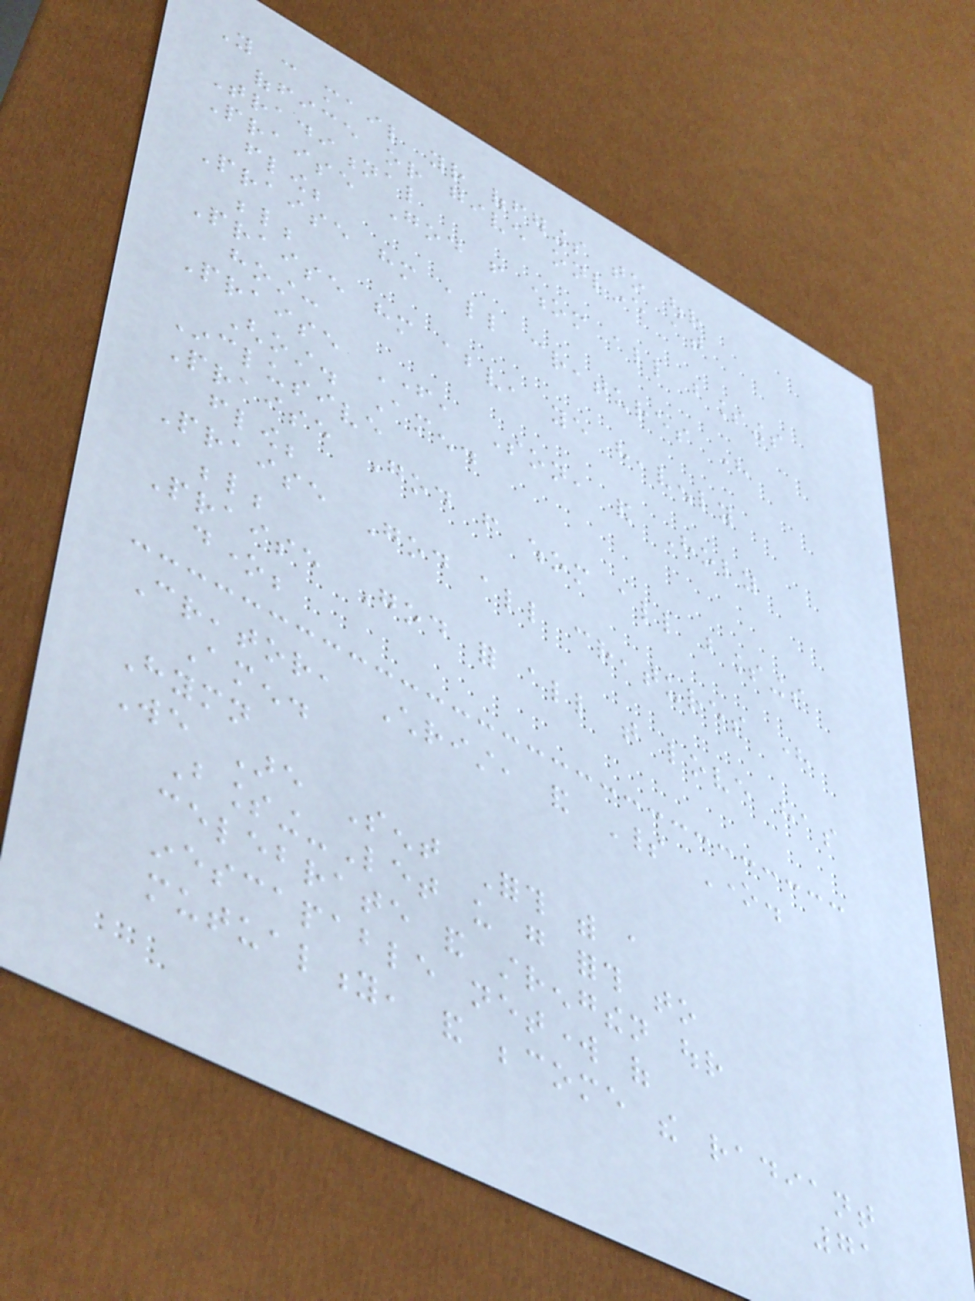You can mail your offerings to our
office or give online at
Traditional
Praise God from whom all blessings
flow;
Praise him all creatures here
below;
Praise him above, ye heavenly
host:
Praise Father, Son, and Holy
Ghost. Amen.
Inclusive
Praise God from whom all blessings
flow;
Praise God all creatures here
below;
Praise God for all that love has
done;
Creator, Christ, and Spirit One.
Amen.
Hymn
We Are Sent Forth with a
Blessing-Let us go forth to
celebrate and strengthen our
inescapable network of
mutuality, and become the radiant
71
